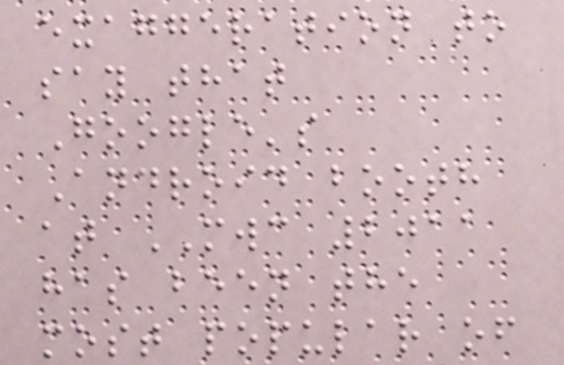exaggeration to
say that
Google's
Android booth
at MWC 2011
has been the
most popular of
